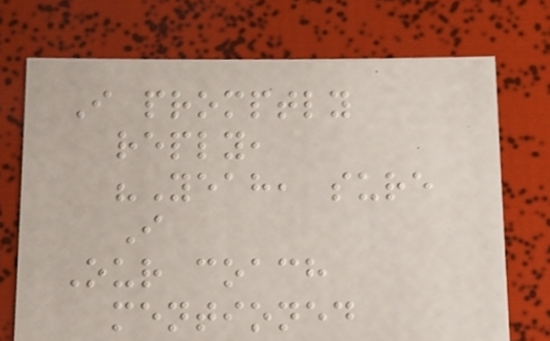I promptly
reply,
"Yeah, sure
I
Our coach
mentioned
